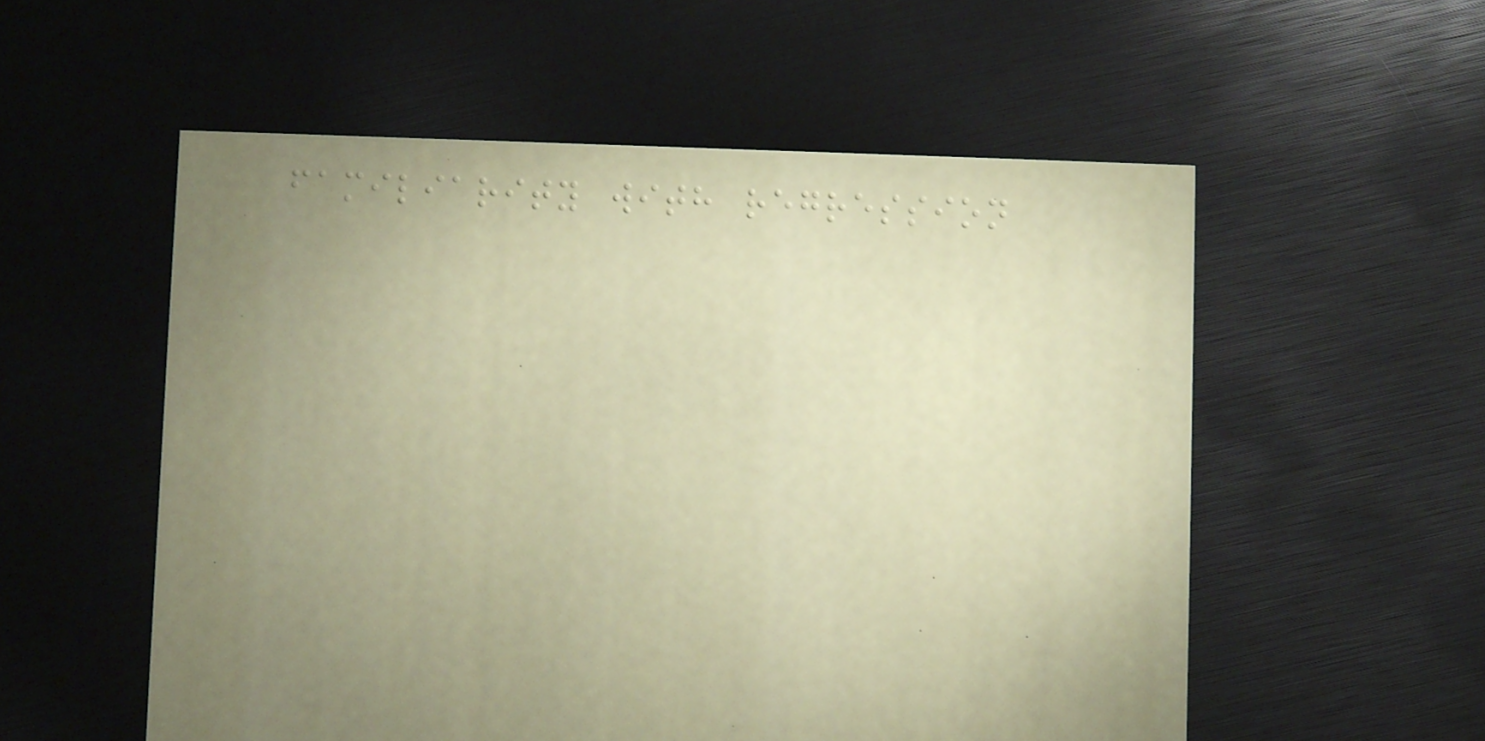familiarity with regression
